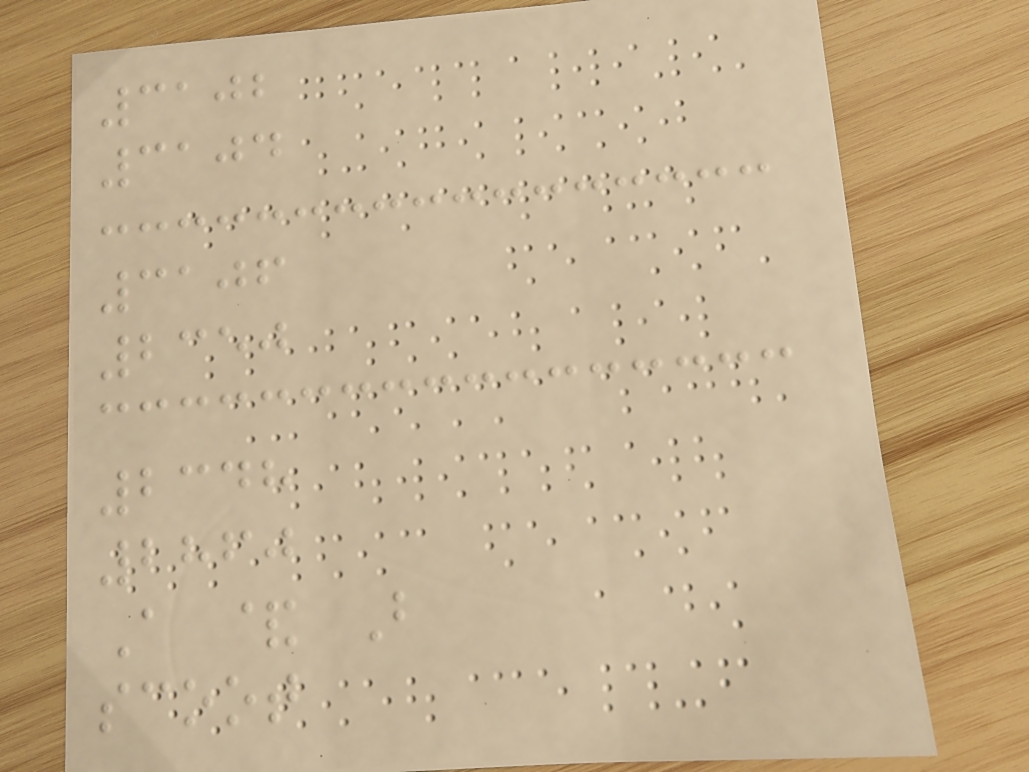3102
3104
3106
2350
2348
2860
A & B
scoot
